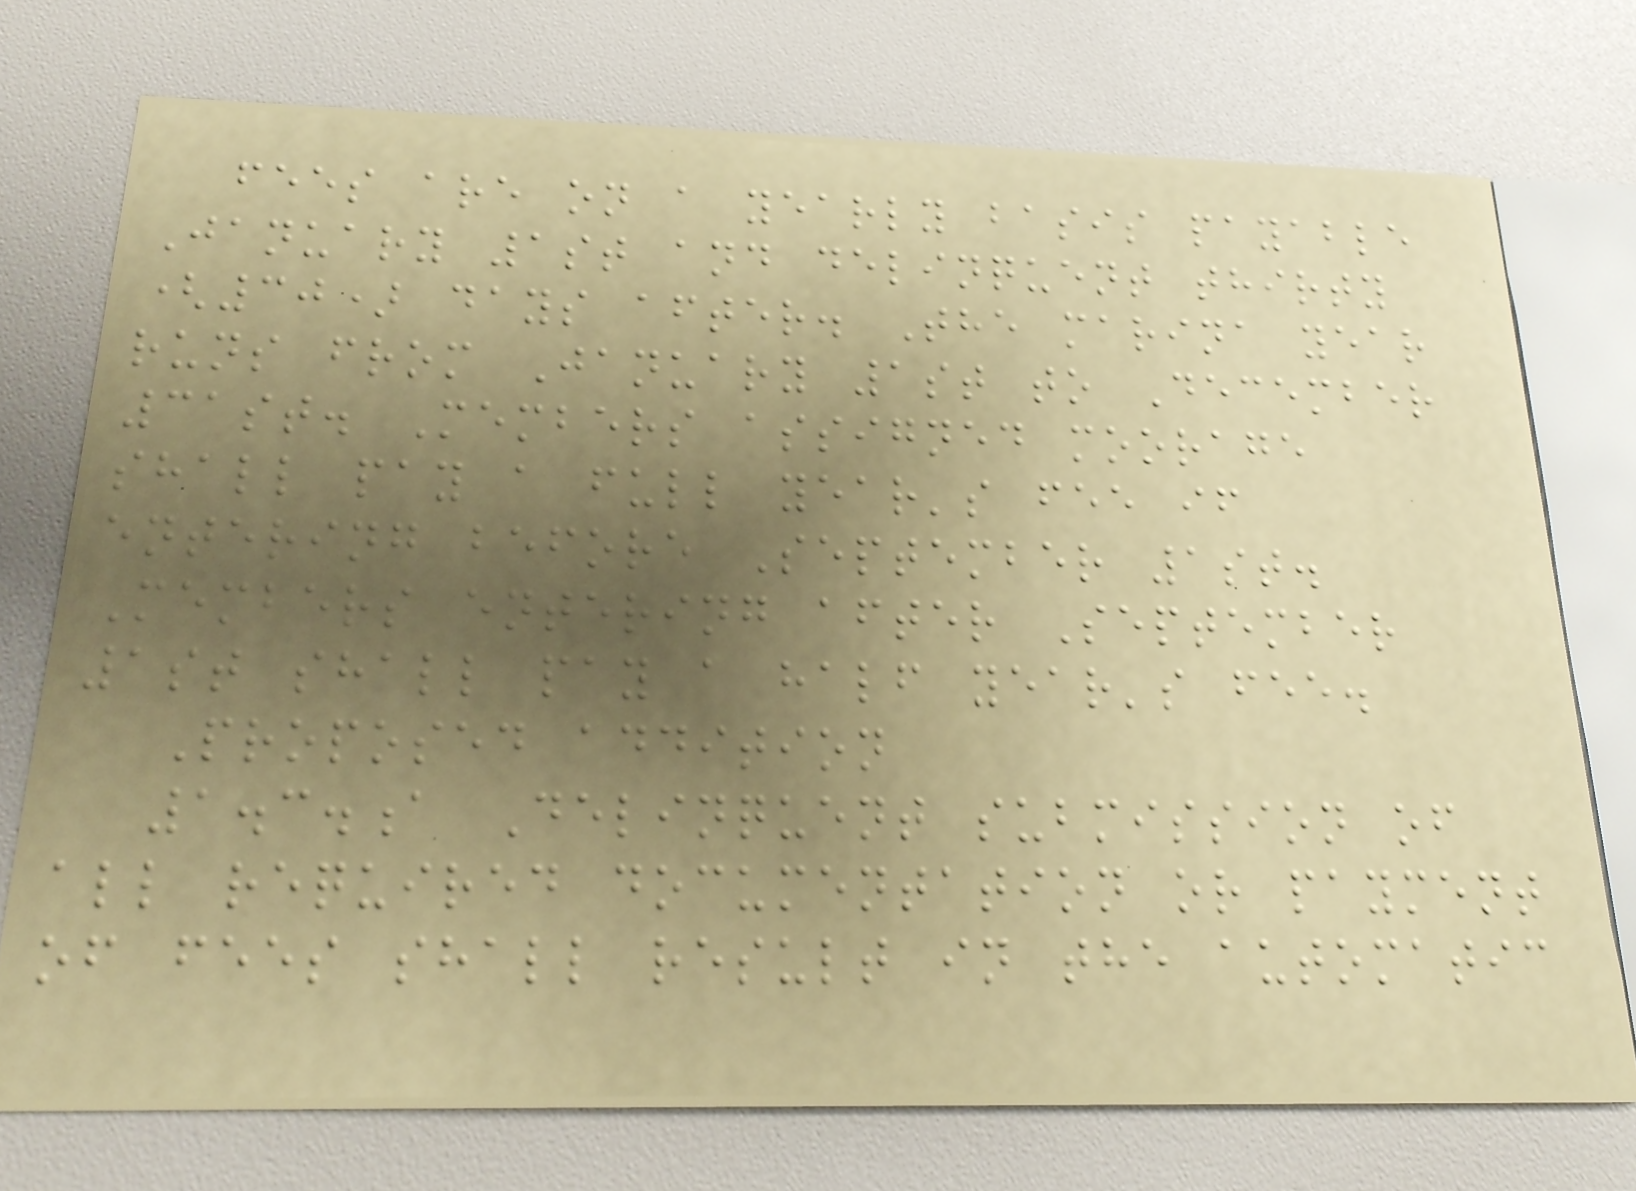fees are on a yearly basis payable
January 1st and delinquent thirty
(30) days after. The marina year
runs from January 1st to December
31st. Members assigned moorage
shall pay a full year's fee if
entering before September 1st.
Members entering after September
1st shall pay a half year's fee.
Proposed addition
1.3.a Delinquent submission of
all required documentation or payment
of fees shall result in the automatic
